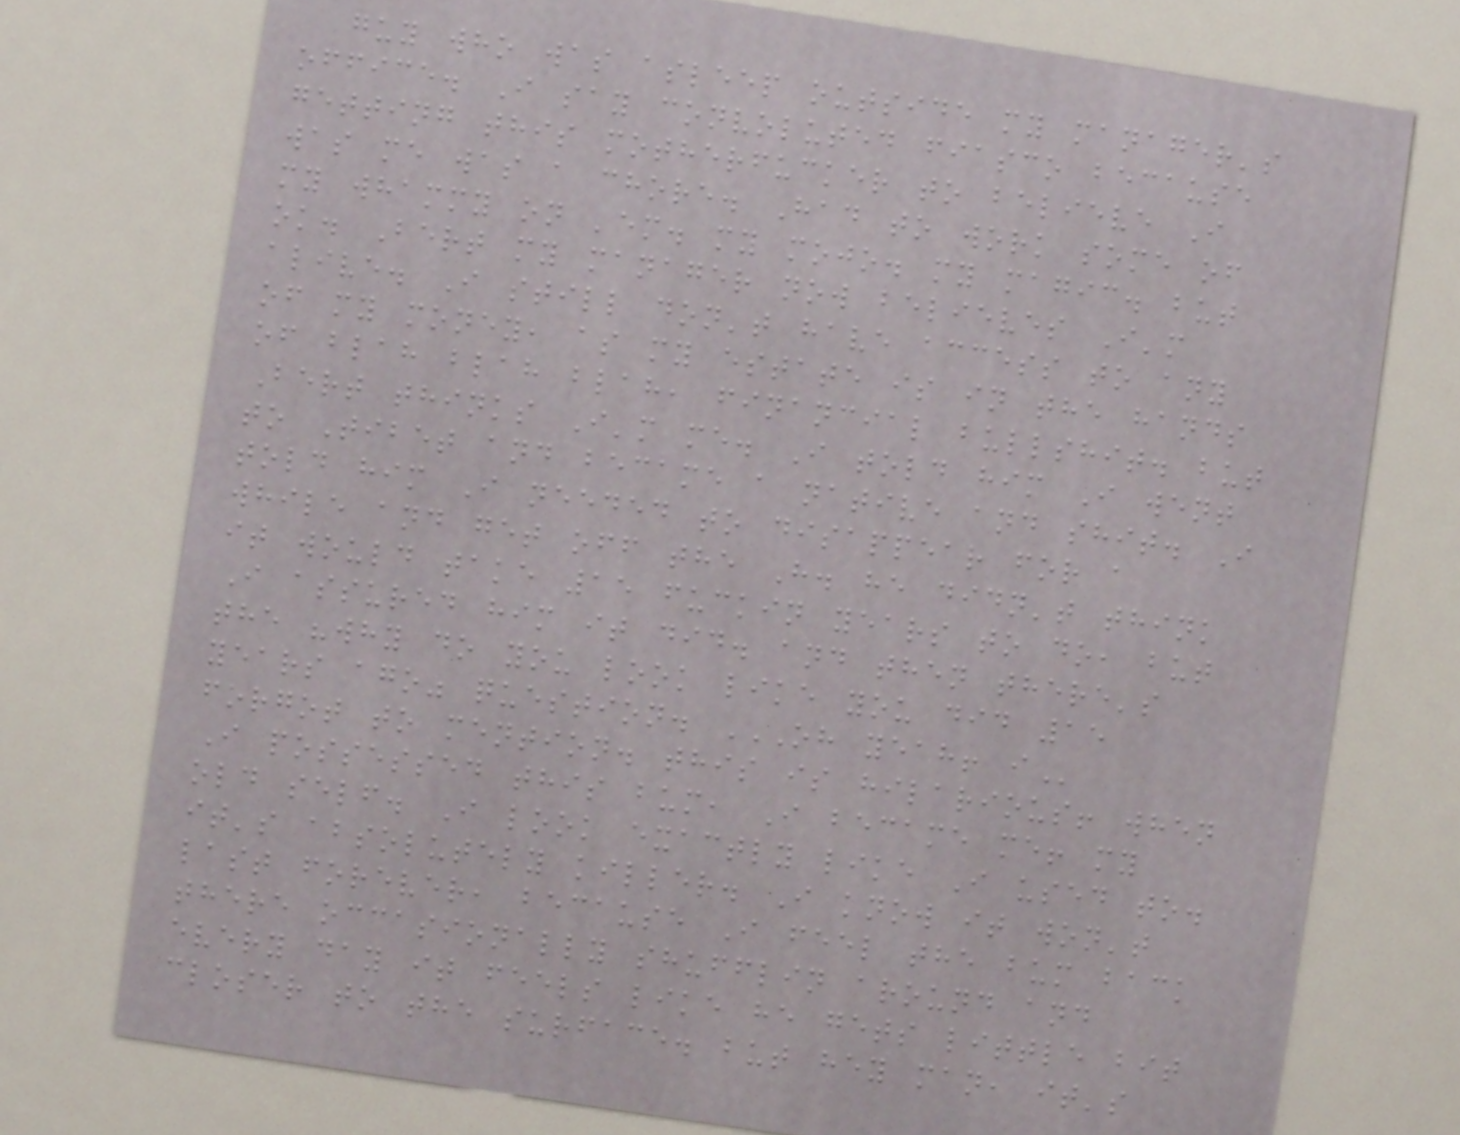guy who was asleep outside my manager's
office. I say convoluted fiasco because
getting this motherfucker to believe I
was me was a chore. Had to work some of
my whammy on 'em. my mojo. my magic. but
ok. Bert my manager now believes I'm
alive. I still don't have access to any
of my money, as my estate is in the hands
of blah blah blah, financial bullshit. but
Bert thinks I'm me. I told him I went
to Tibet and became a native and shit. I
told him I needed to disappear for a
while and get off the H. he didn't think
it would take 15 fuckin years to do, but
I assured him it did. and then there's
the "why do you look like you did 15
years ago" question. OH YEAH! I
forgot to mention. this is hilarious! when
I possessed this bum, I became me! my
old self. I look exactly like I used to.
it's absolutely killer. I know it won't
last forever, because I feel the bum back
there occasionally shufflin around and
every day it feels like he gets little bit
closer to the surface. but hey man, it's
